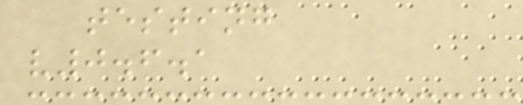testing
v0.6.1
